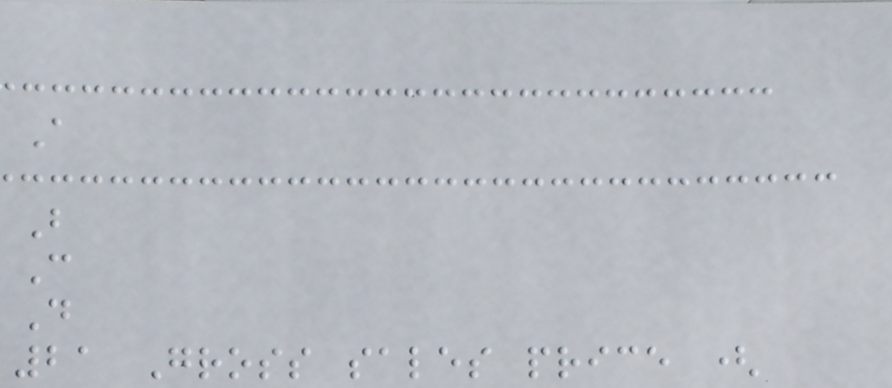A
B
C
D
21 Gross sales price (
